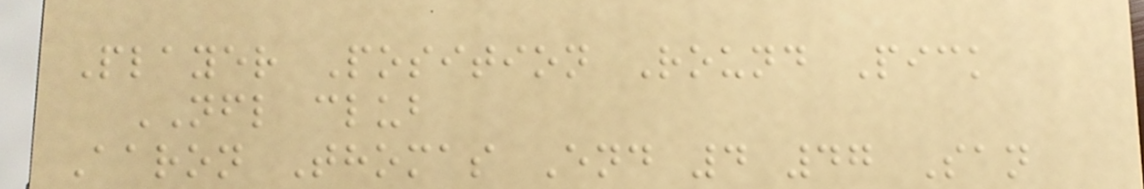Player Position Round Pick
NFL club
Aaron Thomas End 4 47 San
